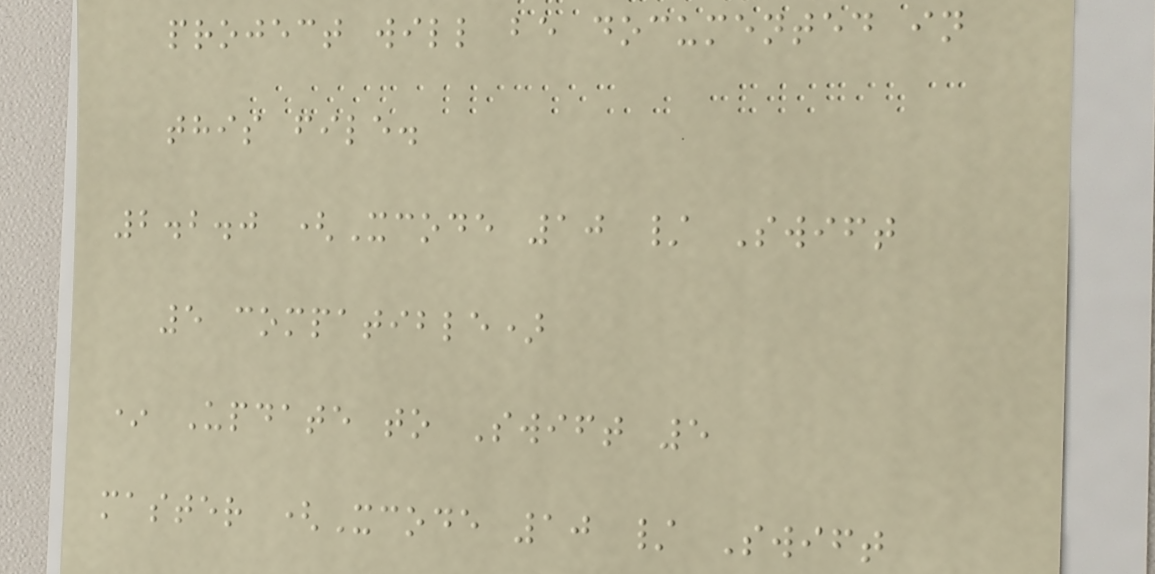project will be documented in
this file.
2.2.0 (Xcode 10 / Swift
5 compatible)
* Update to Swift 5
master (Xcode 10 / Swift
